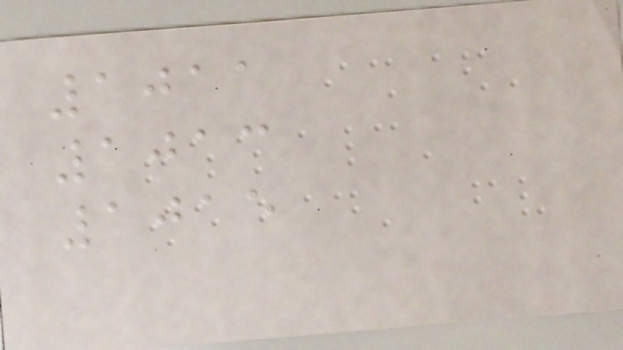1011
1013
1015
